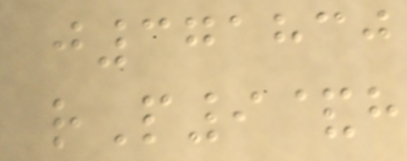j371830
rP9&h
